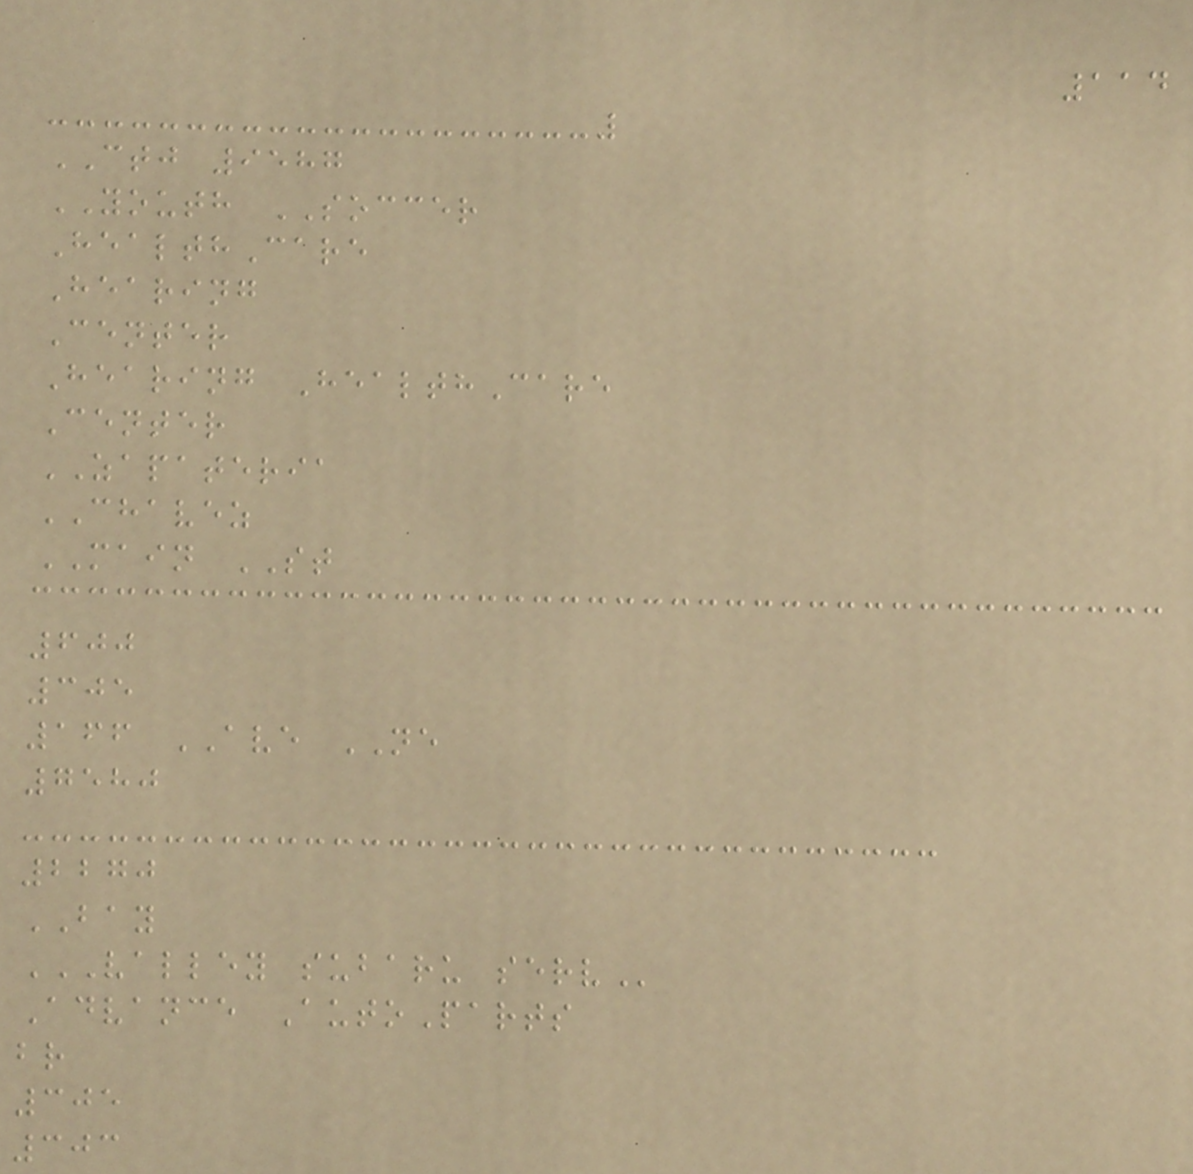114
CTJ 9587
YOUTH SOCCER
HealthCare
Hearing
Center
Hearing HealthCare
Center
ZAPATERIA
CHAVEZ
MAIN ST
600
305
166 AVE NE
7580
2270
BAY
VALLEY SUBARU SERV
Advance AutoParts
br
305
303
